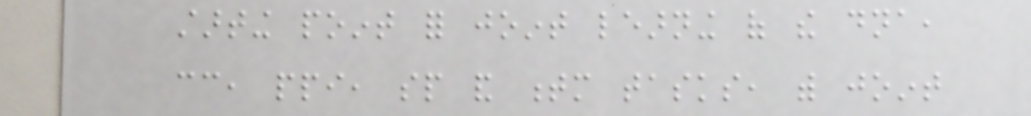starting point for joint learning of the dna,
cc, ppi, sp and tm tasks, with joint
